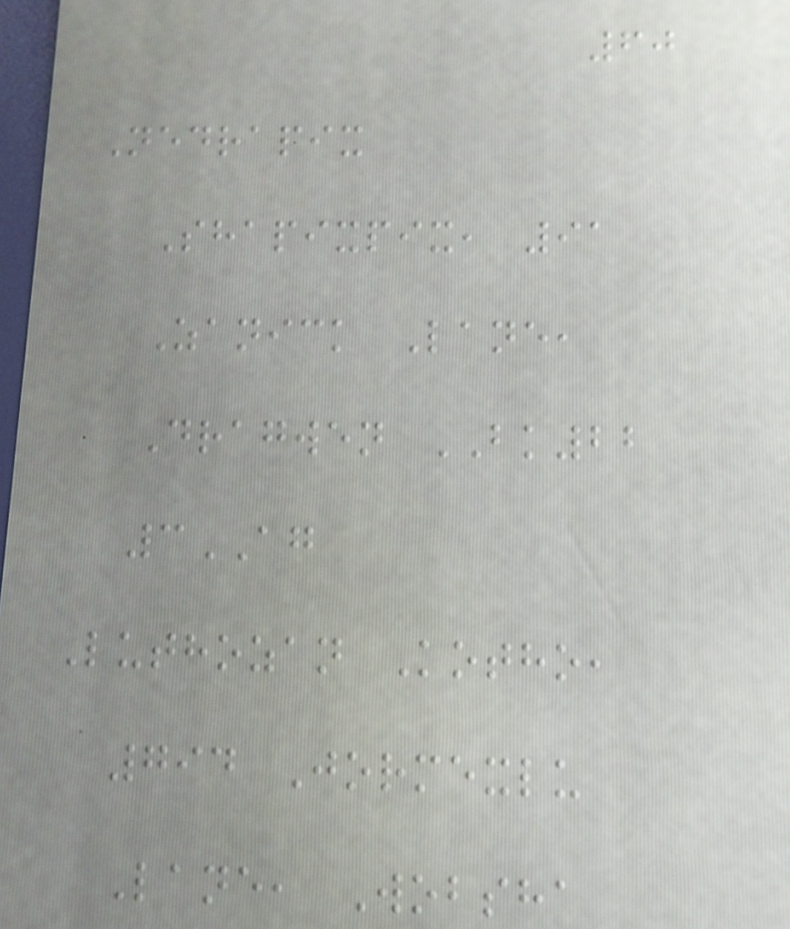60
Nedrapix
Shapixpix, 91
Zanick Lane,
Dragwen BK22
3AG
Luthozan Kotho,
794 Jormexlu
Lane, Wobsha
